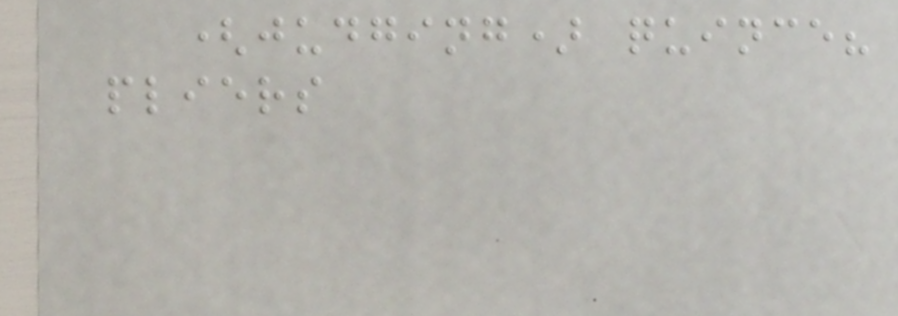(judging) quince?
pliers
